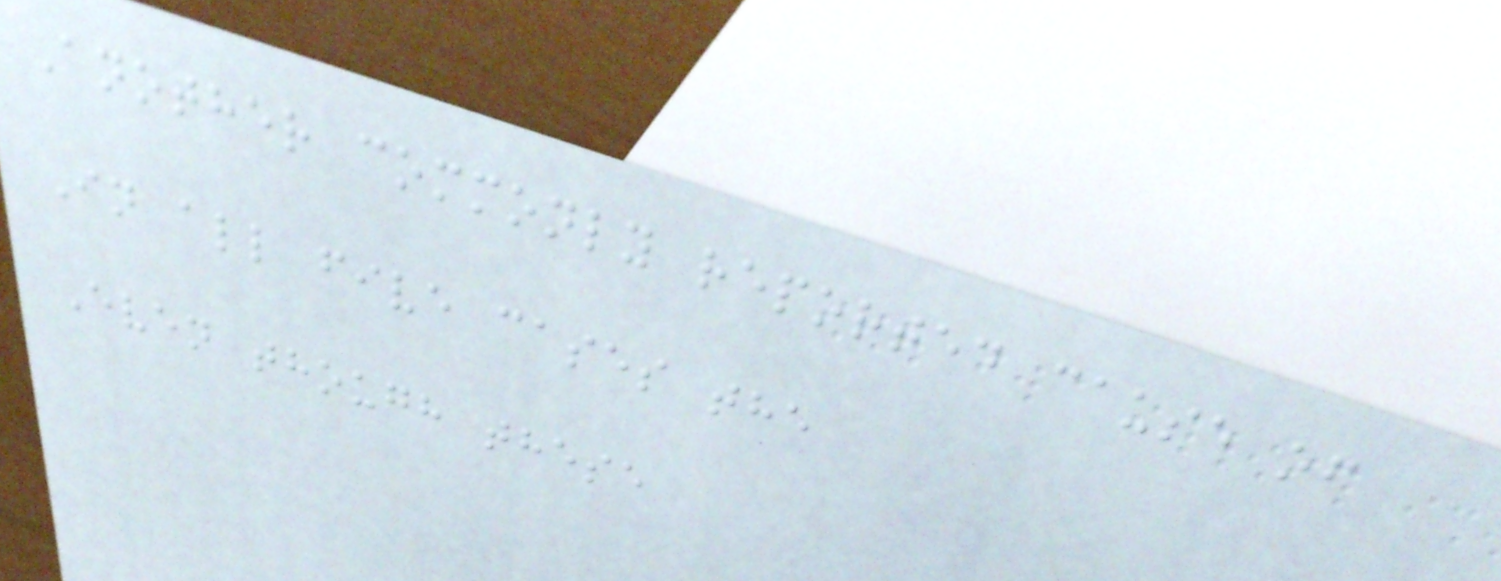Another commonly reported cause of
In all five cases the
Even though these
